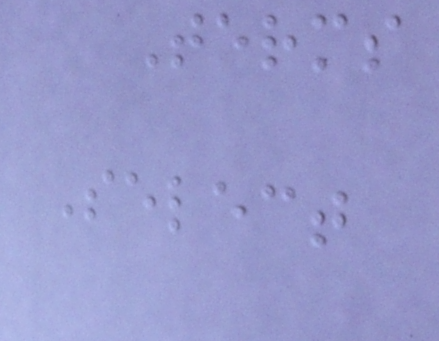Terms
Select
